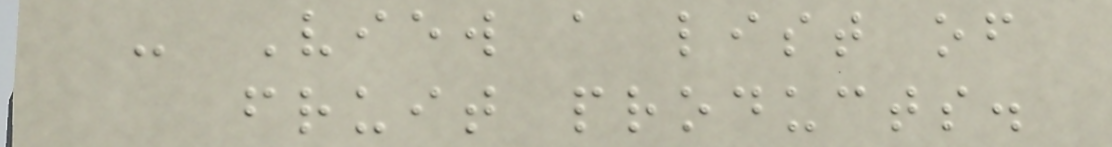- View a list of
fruit products.
